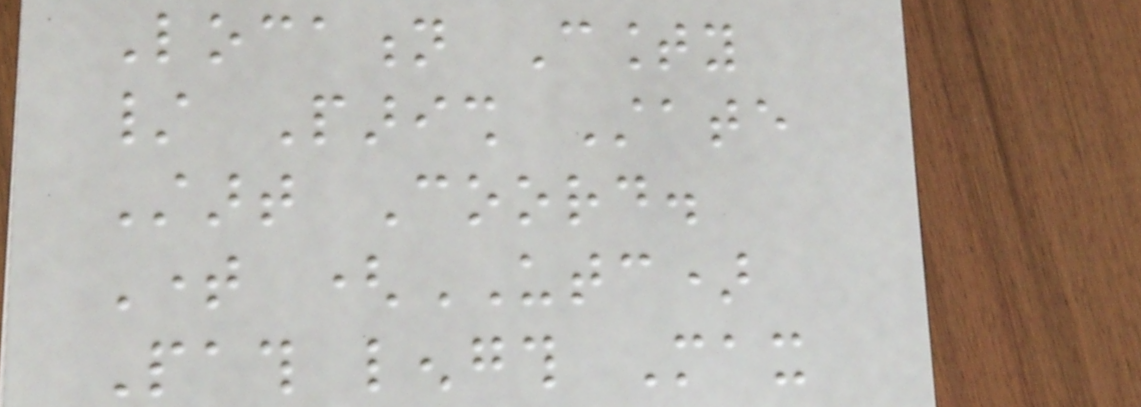Location County
/ Parish State
Start Coord.
Time (UTC)
Path length Max
